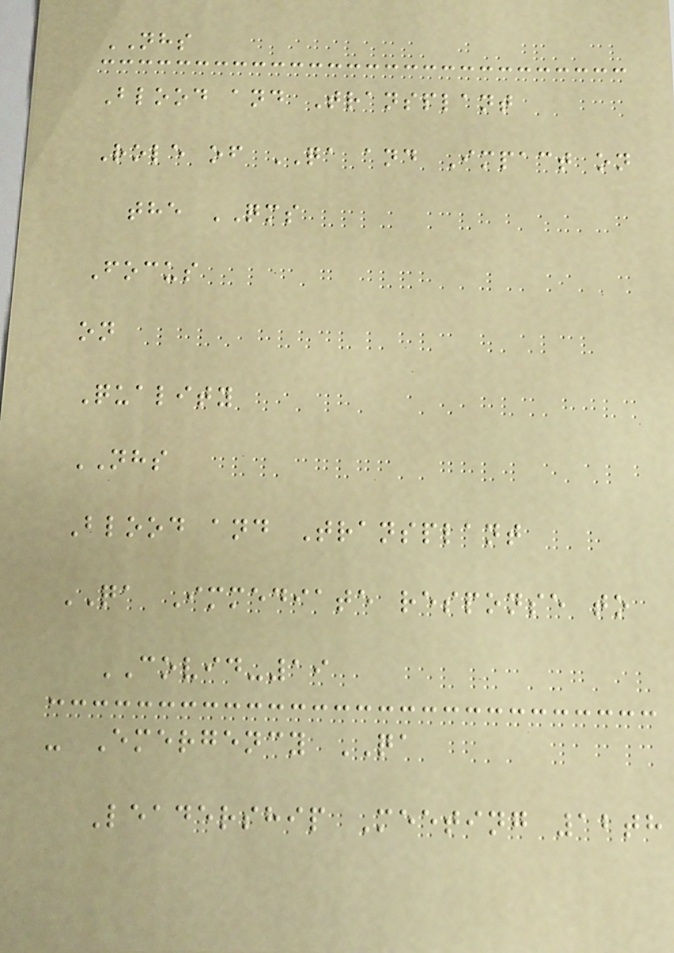NHS
Blood and Transplant
Role of QA and Impact on
the QMS
Focus
on
Quality
NHS
Blood and Transplant
QA Immediate response to
COVID-19
- Emergency QA
Leadership Meeting 12th
